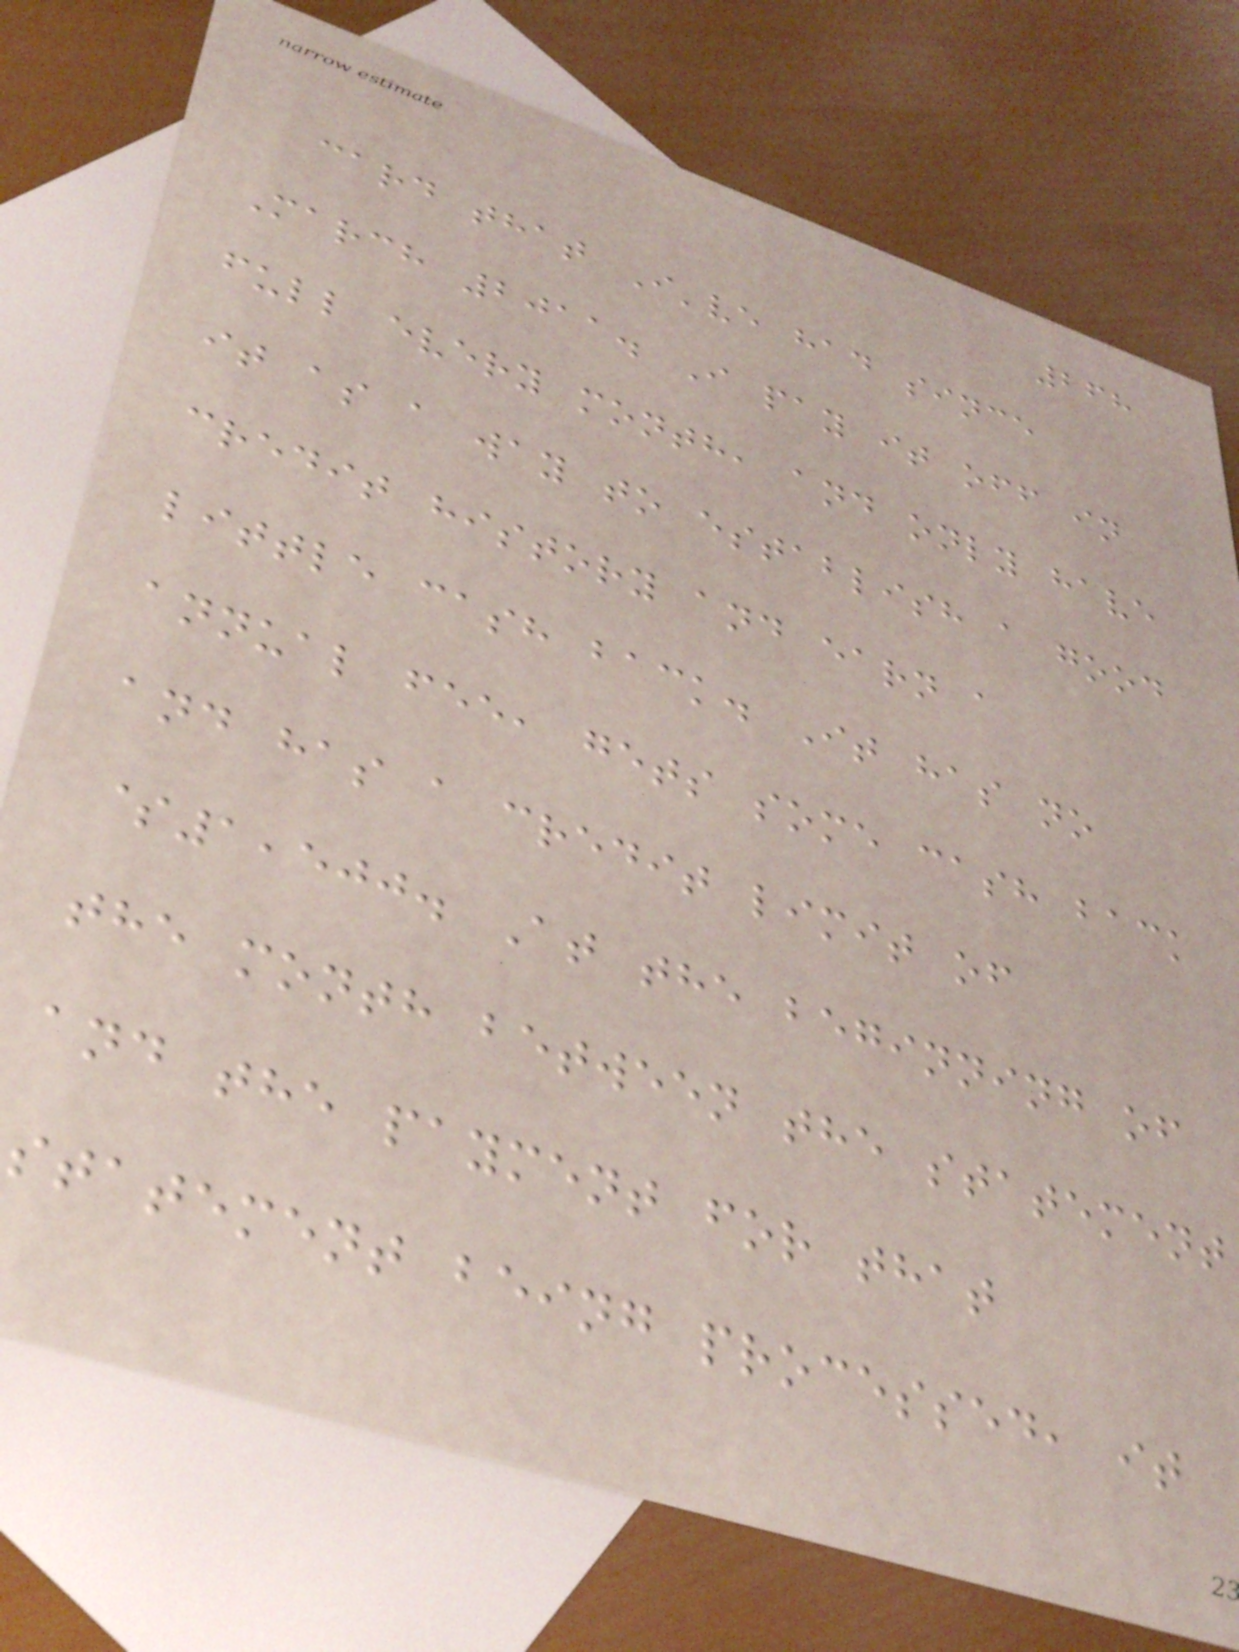268
card that I've had since
March 2011. I pay it off in
full every month, and only have
it as a way to establish a good
credit history and earn a
little cash back. It has no
annual fee, gets some cash back
and has a credit limit of
$1,500. At the beginning of
the month between the statement
and the payment for that
statement being processed, it
